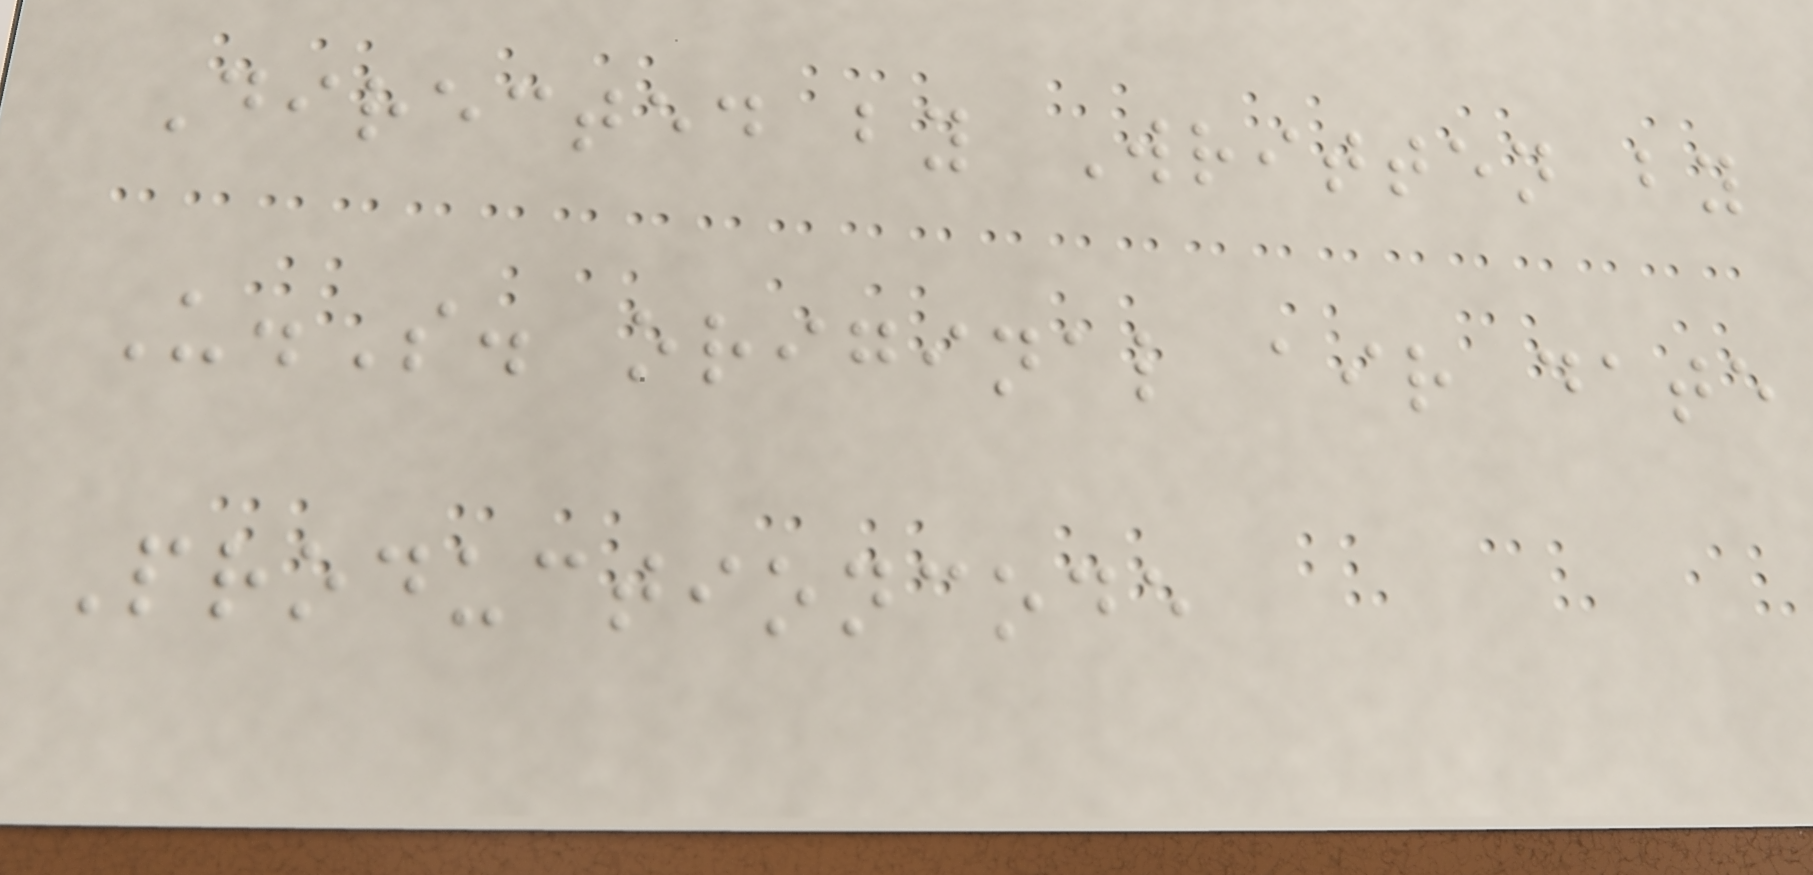Directed by Written by
U.S. original air date
Productioncode
